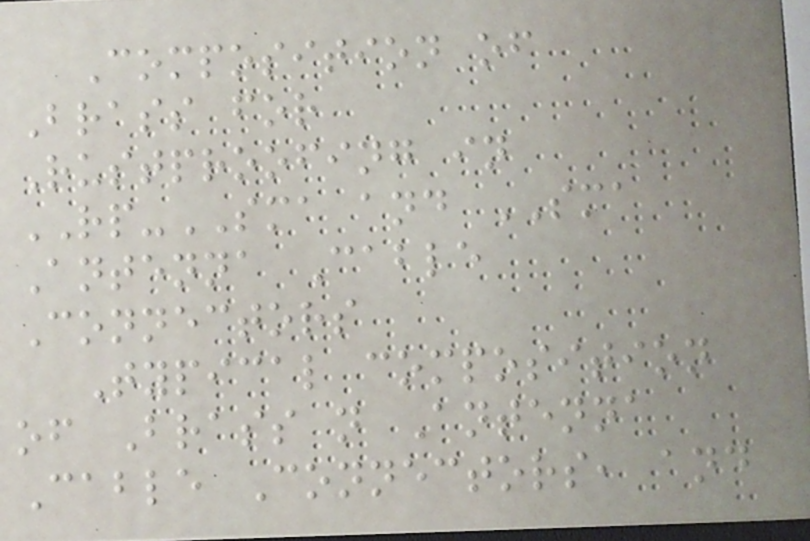Composition of
Brass for
Rustproofing in
RP-SMA and SMA
Antenna Cable
Connectors
Typical composition
of Brass n Antenna
Cable Connectors, and
